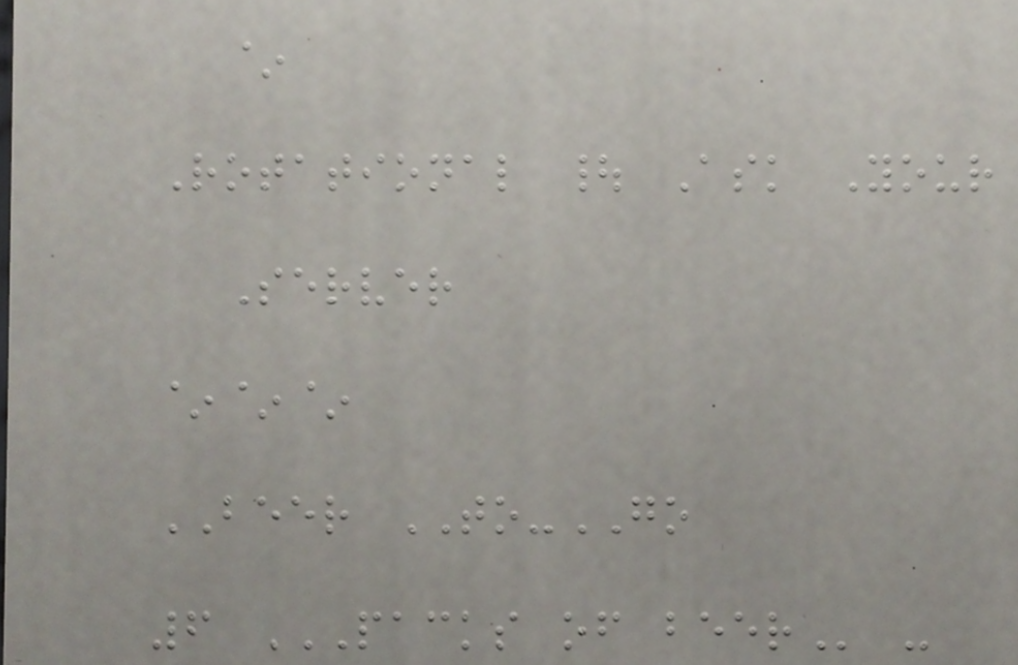~
Rotational | Ask Your
Server
~~~
BEER TO-GO
6 PACKS OF BEER -
